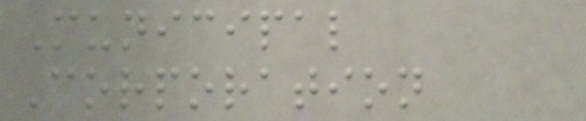Municipal
Corporation
